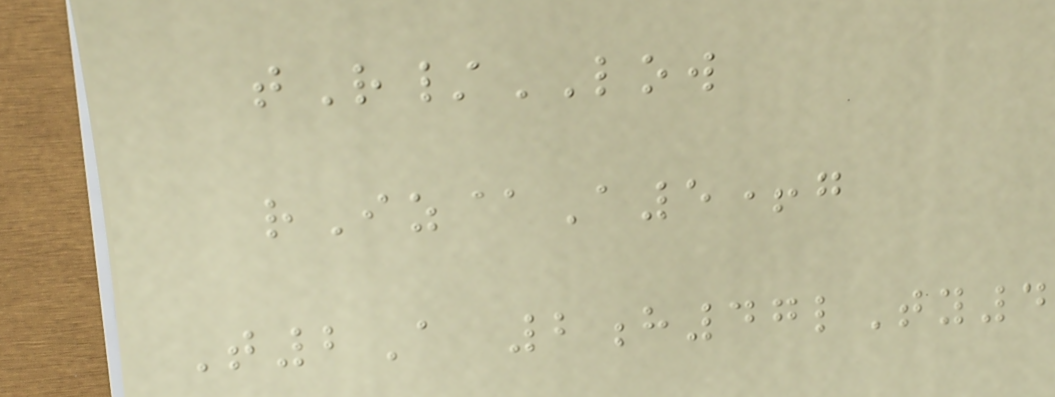tR/LOW
rIz@A5+g
T2A 2h47lTy4
